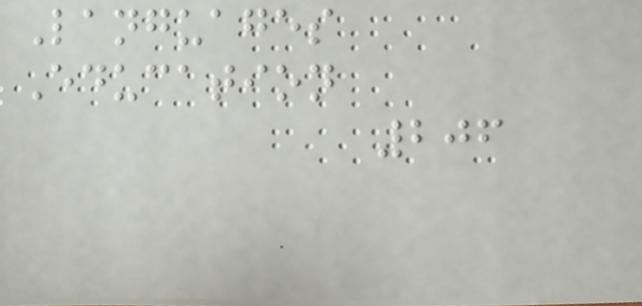Languages
Education
206
